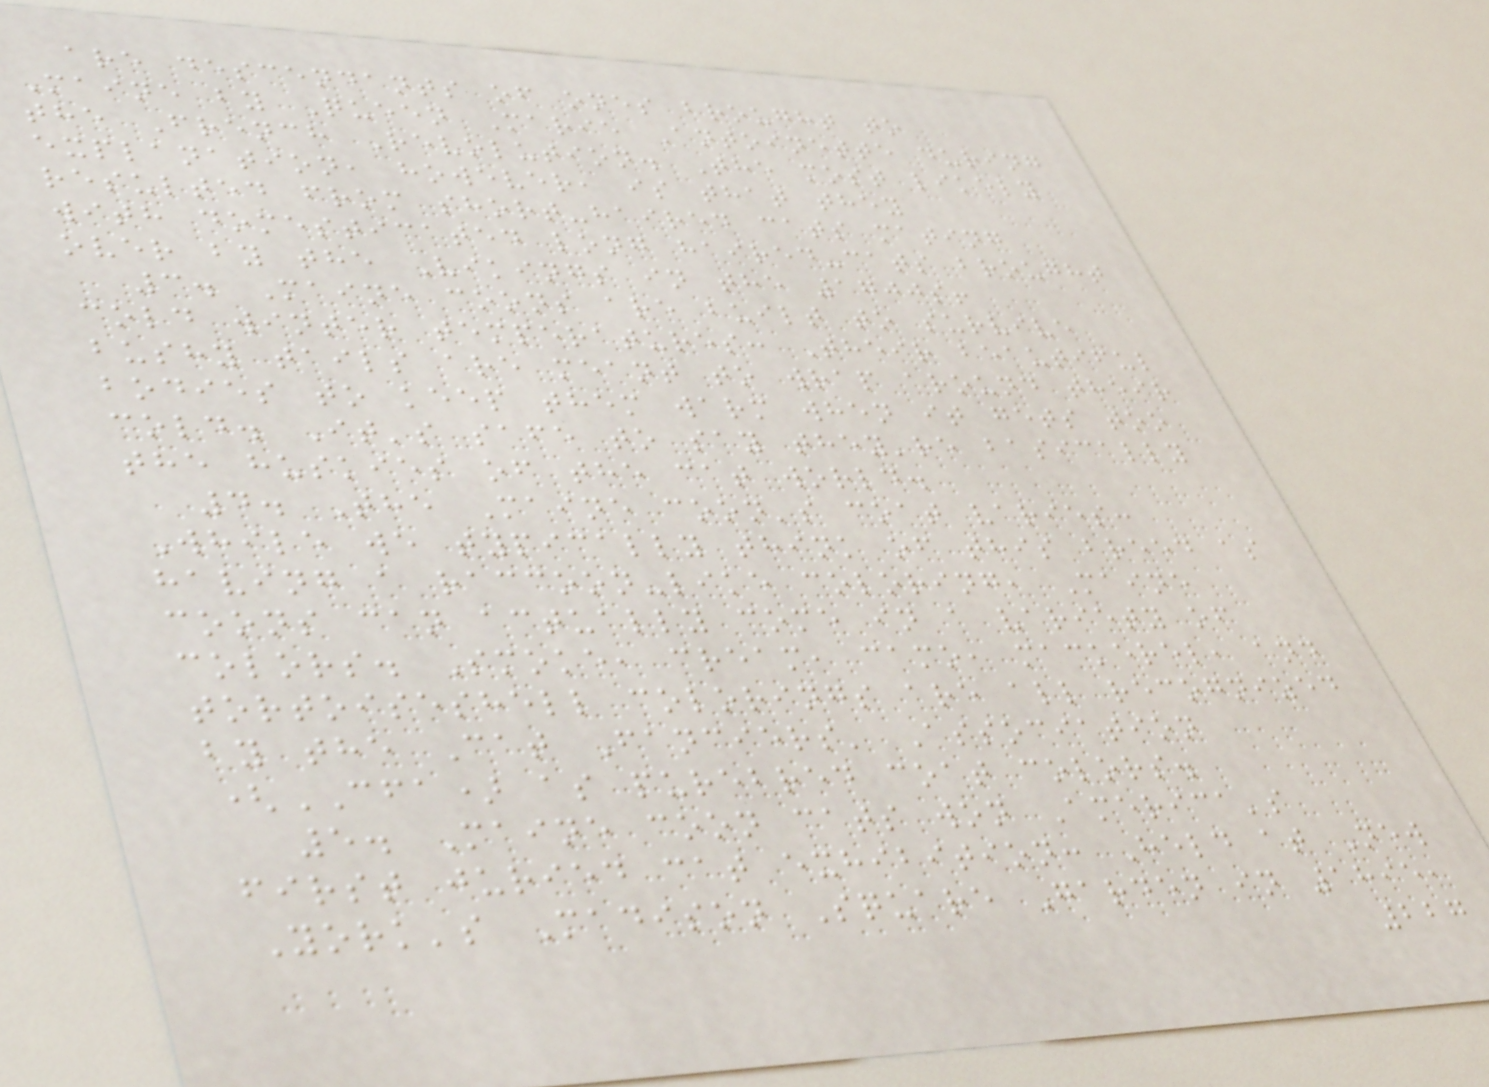are descendants of ones brought to
Maine by Queen Marie Antoinette during
the French Revolution. The most likely
explanation, however, is that they
resulted from short-haired cats mating
with domesticated long haired-cats brought
over by the Vikings in the 1700s!
3. Maine coons are built to survive
cold winter temperatures: Their beautiful
bushy tails are meant to wrap around their
bodies to keep them warm when it gets too
cold. It's safe to say they're basically
the huskies of the cat world.
4. The Maine coon's coat varies:
While we typically think of this breed as
having a raccoon-like coloring, Maine
coons can actually come in a variety of
colors. Smoke, cream, camo, mackerel, and
tortoiseshell colorings are all recognized
by the Cat Fanciers' Association
(CFA) as purebred coat colors.
5. Maine coon cats won America's
first juried cat exhibition: Held at New
York's Madison Square Garden in 1895,
227
